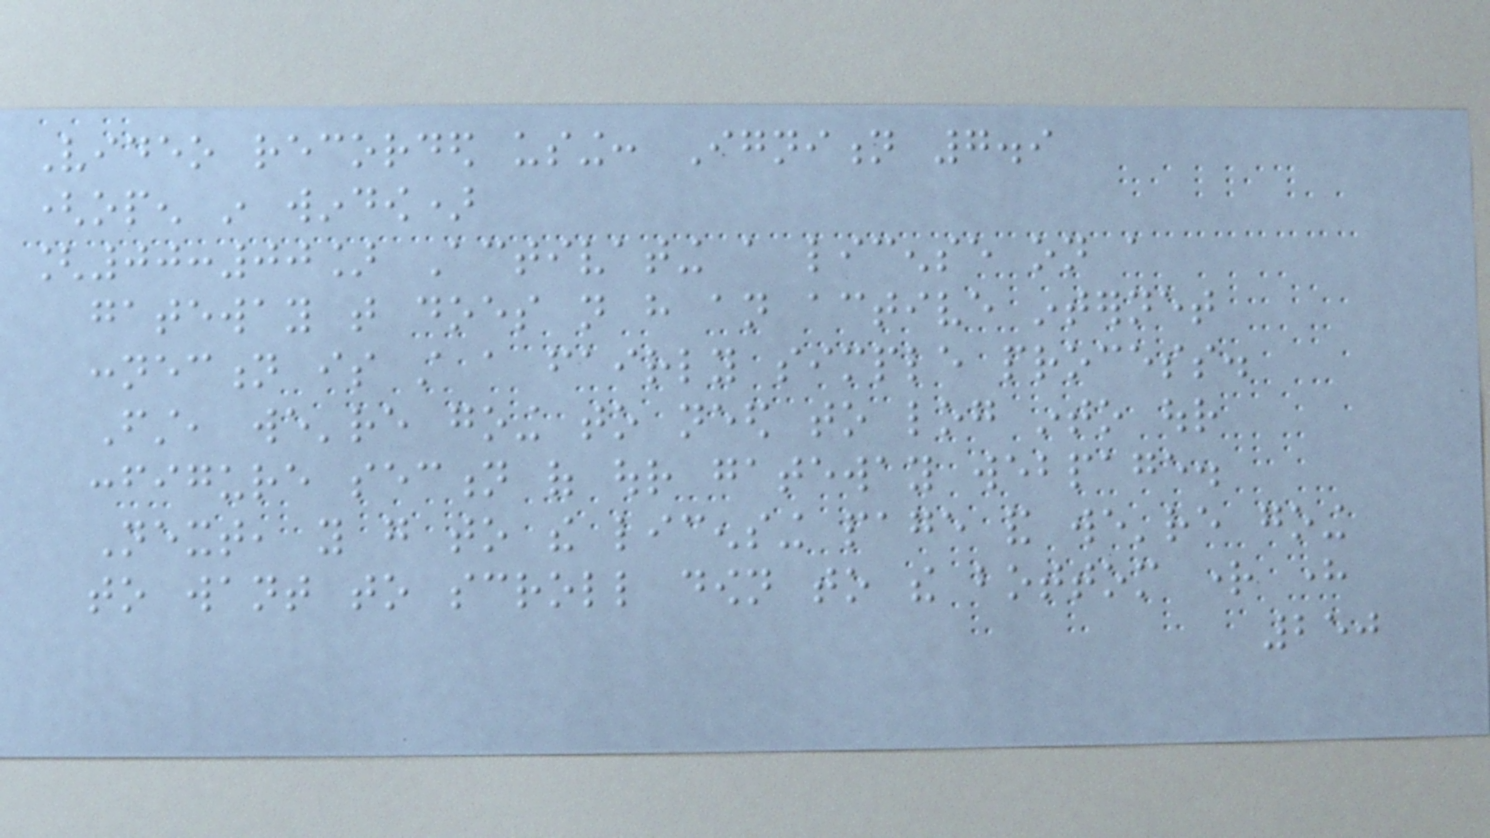Video recorded using: Ignition 7.9
(open in window)
[00:00] Activating a license on a
gateway that does not have an active internet
connection is still a fairly simple process.
First, we're going to need to log into our
configure section of our gateway webpage.
Next, you go to the licensing page and we're going
to want to scroll down to the bottom right here
250
